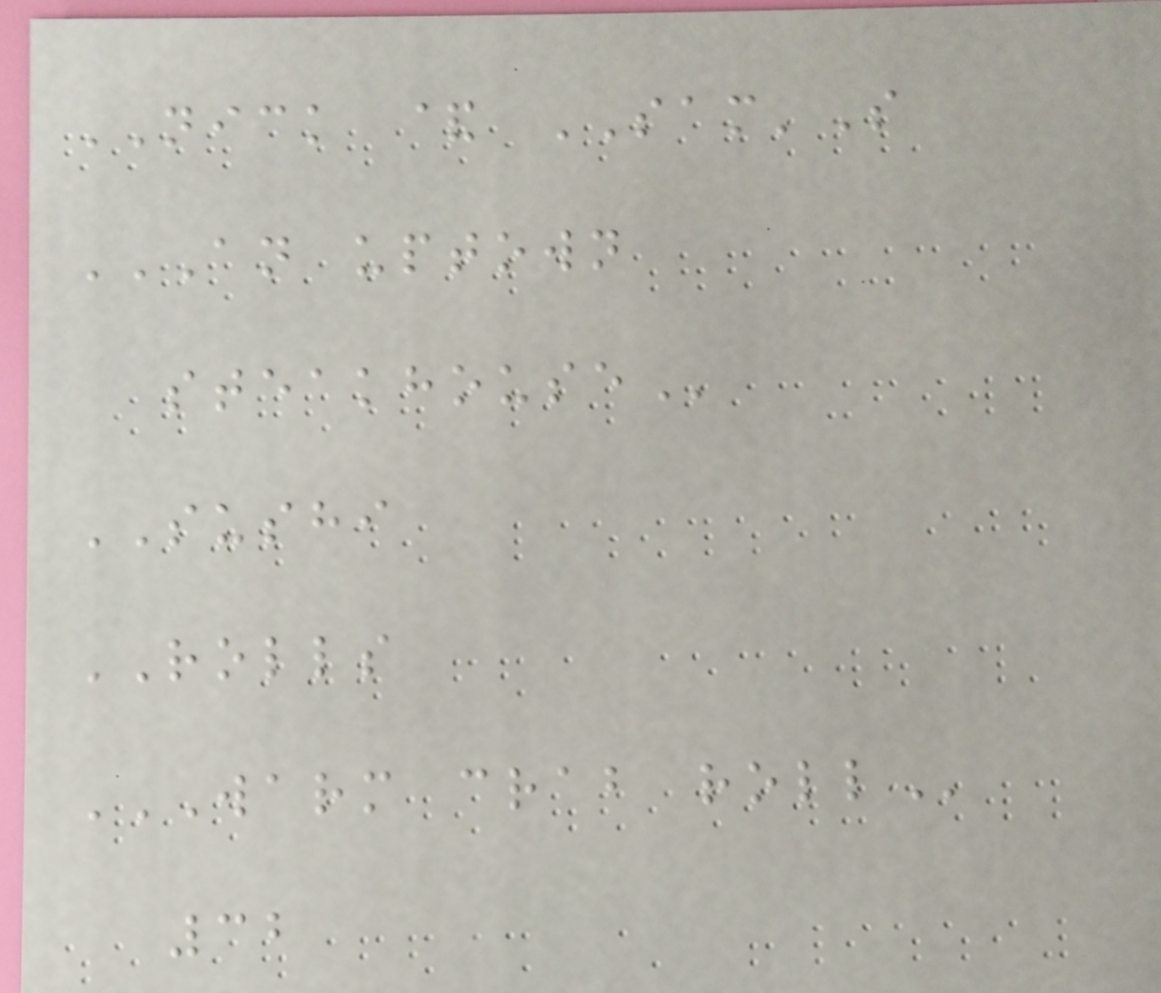NICK & SAM'S
AN UPTOWN
STEAKHOUSE
SUSHI
ROLLS
WARM CRAB ROLL
32
